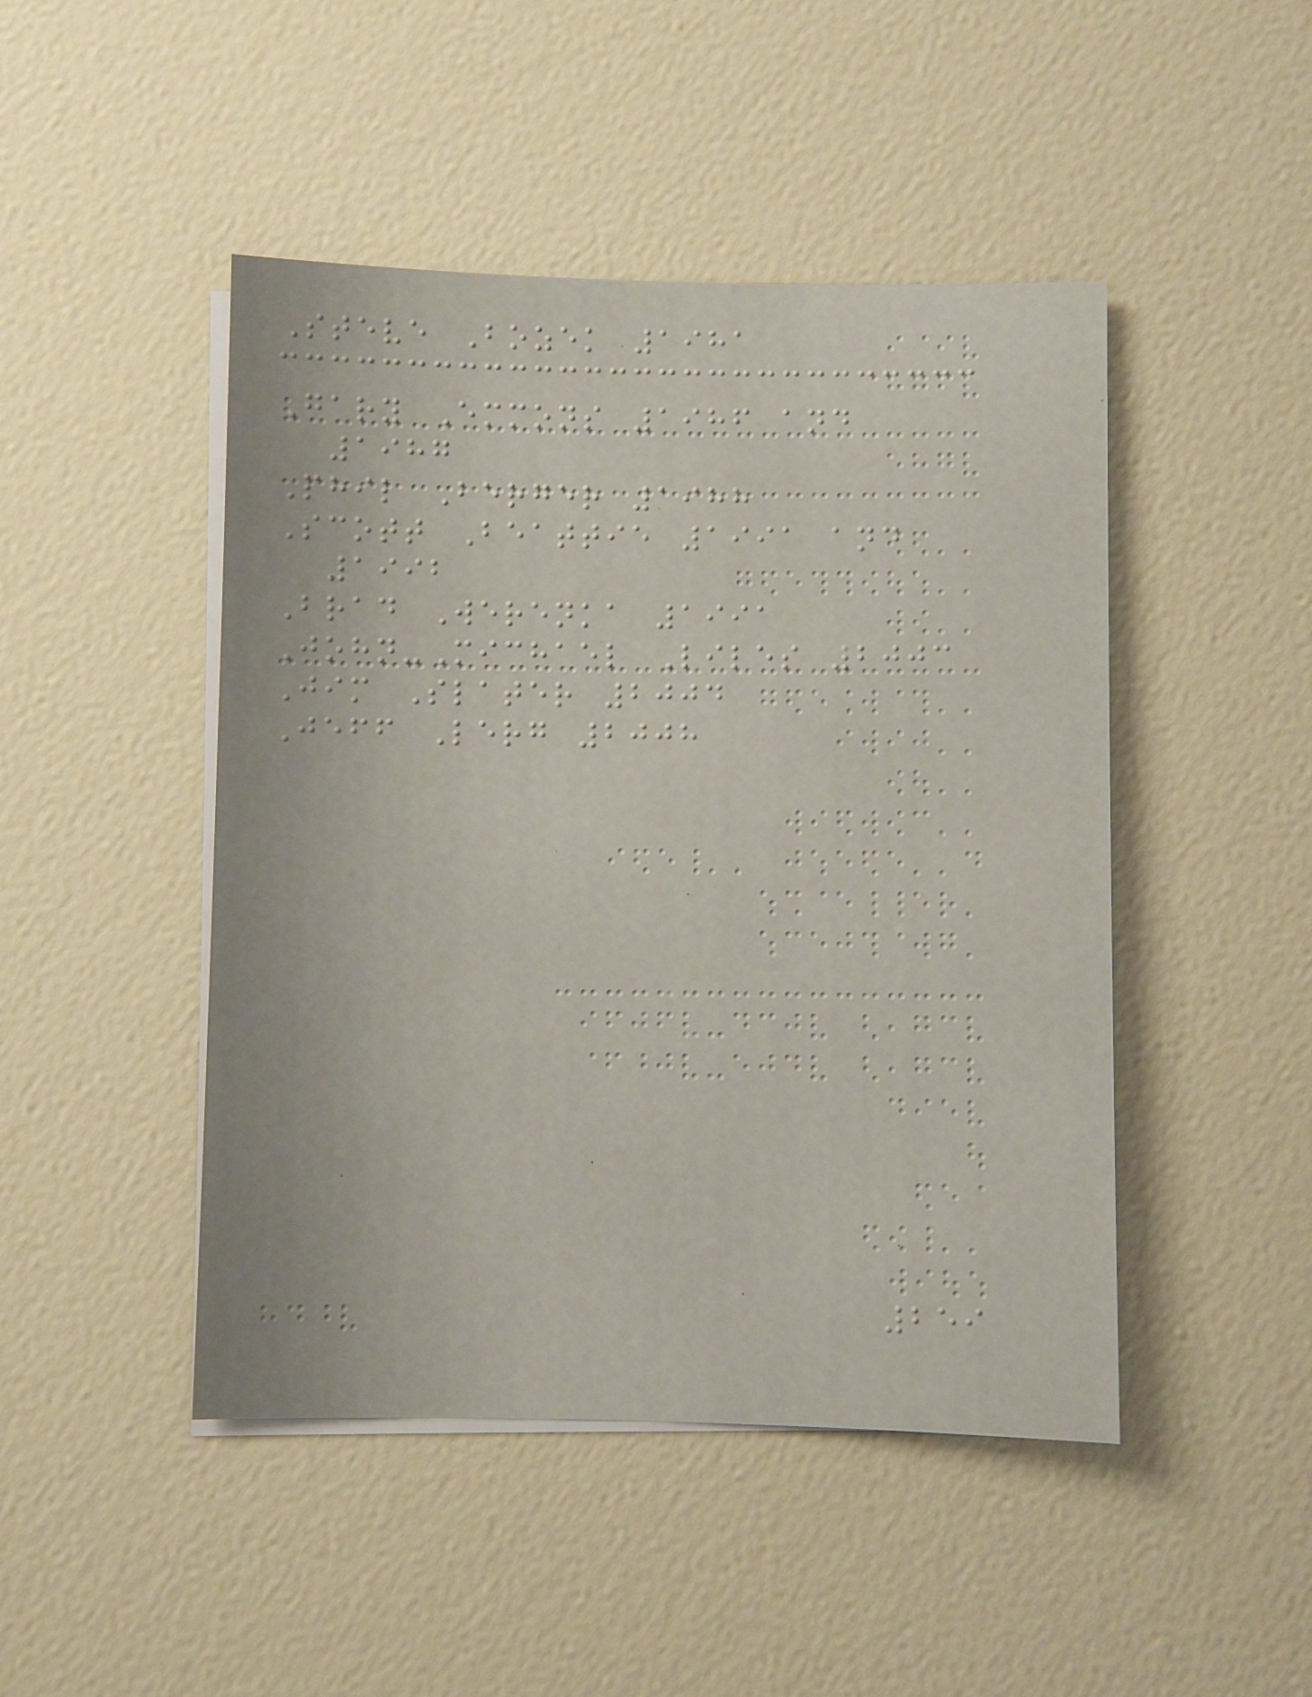Steve Bozek 1981
Gary Emmons 1986 and
1987
Phil Berger 1988
Scott Beattie 1991 and
1992
Brad Werenka 1991
John-Michael Liles 2003
Jim Slater 2004
Jeff Lerg 2008
259
